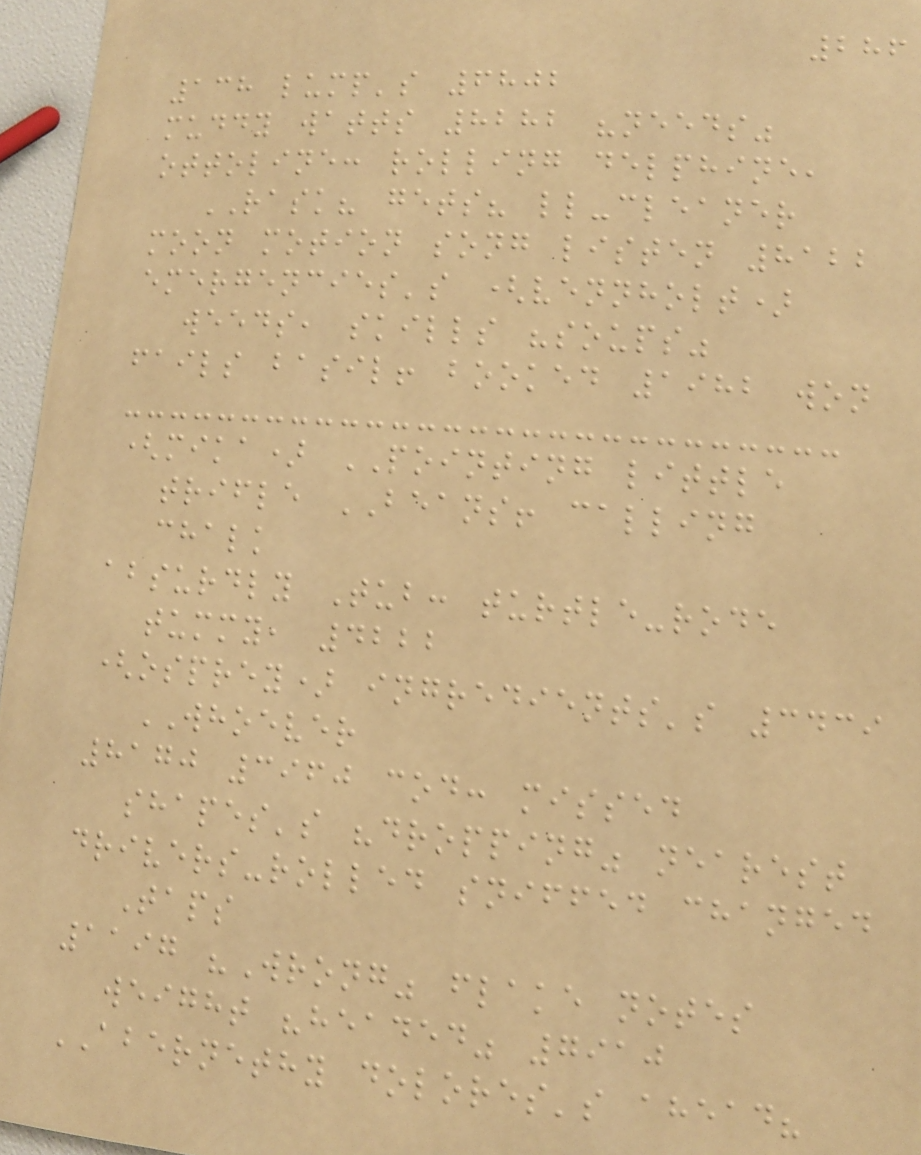286
138 lump's 6802
muddy watts 8282 "needs"
ottoline: rolling delphine,
RASK? gets? ll-cleaner
moon motion song listen 8122
emergencies's (vennholt)
weeds, skills "soups"
fails basil! booked 1982 won
(mika) POINTING little
trifle BEANS! calling
chalk
absurdly Tub: turtle-rode
tummy, 4222
(osprey) ingredients's 3439
WHOEVER
8170 3960 cod: missed
shapes's "dropping" nearest
drivers-rolled sniffed changed
Taps
1197 "Wrong" flake notes
weight "headed" 7910
ABERNETHY dolores's ahead?
